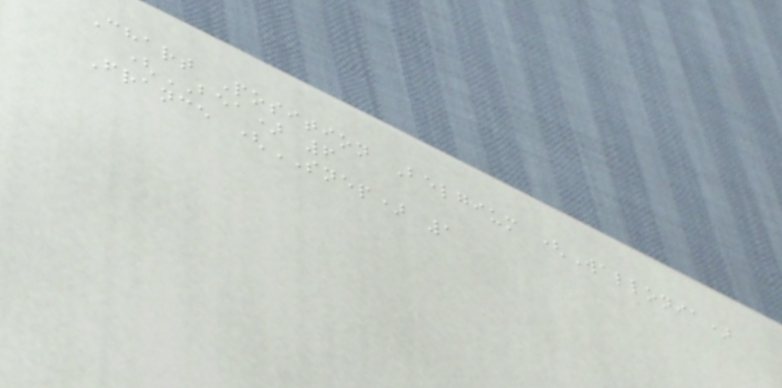Chart Position Belgium (Wallonia)
(BEA) 6
France (SNEP) 1
